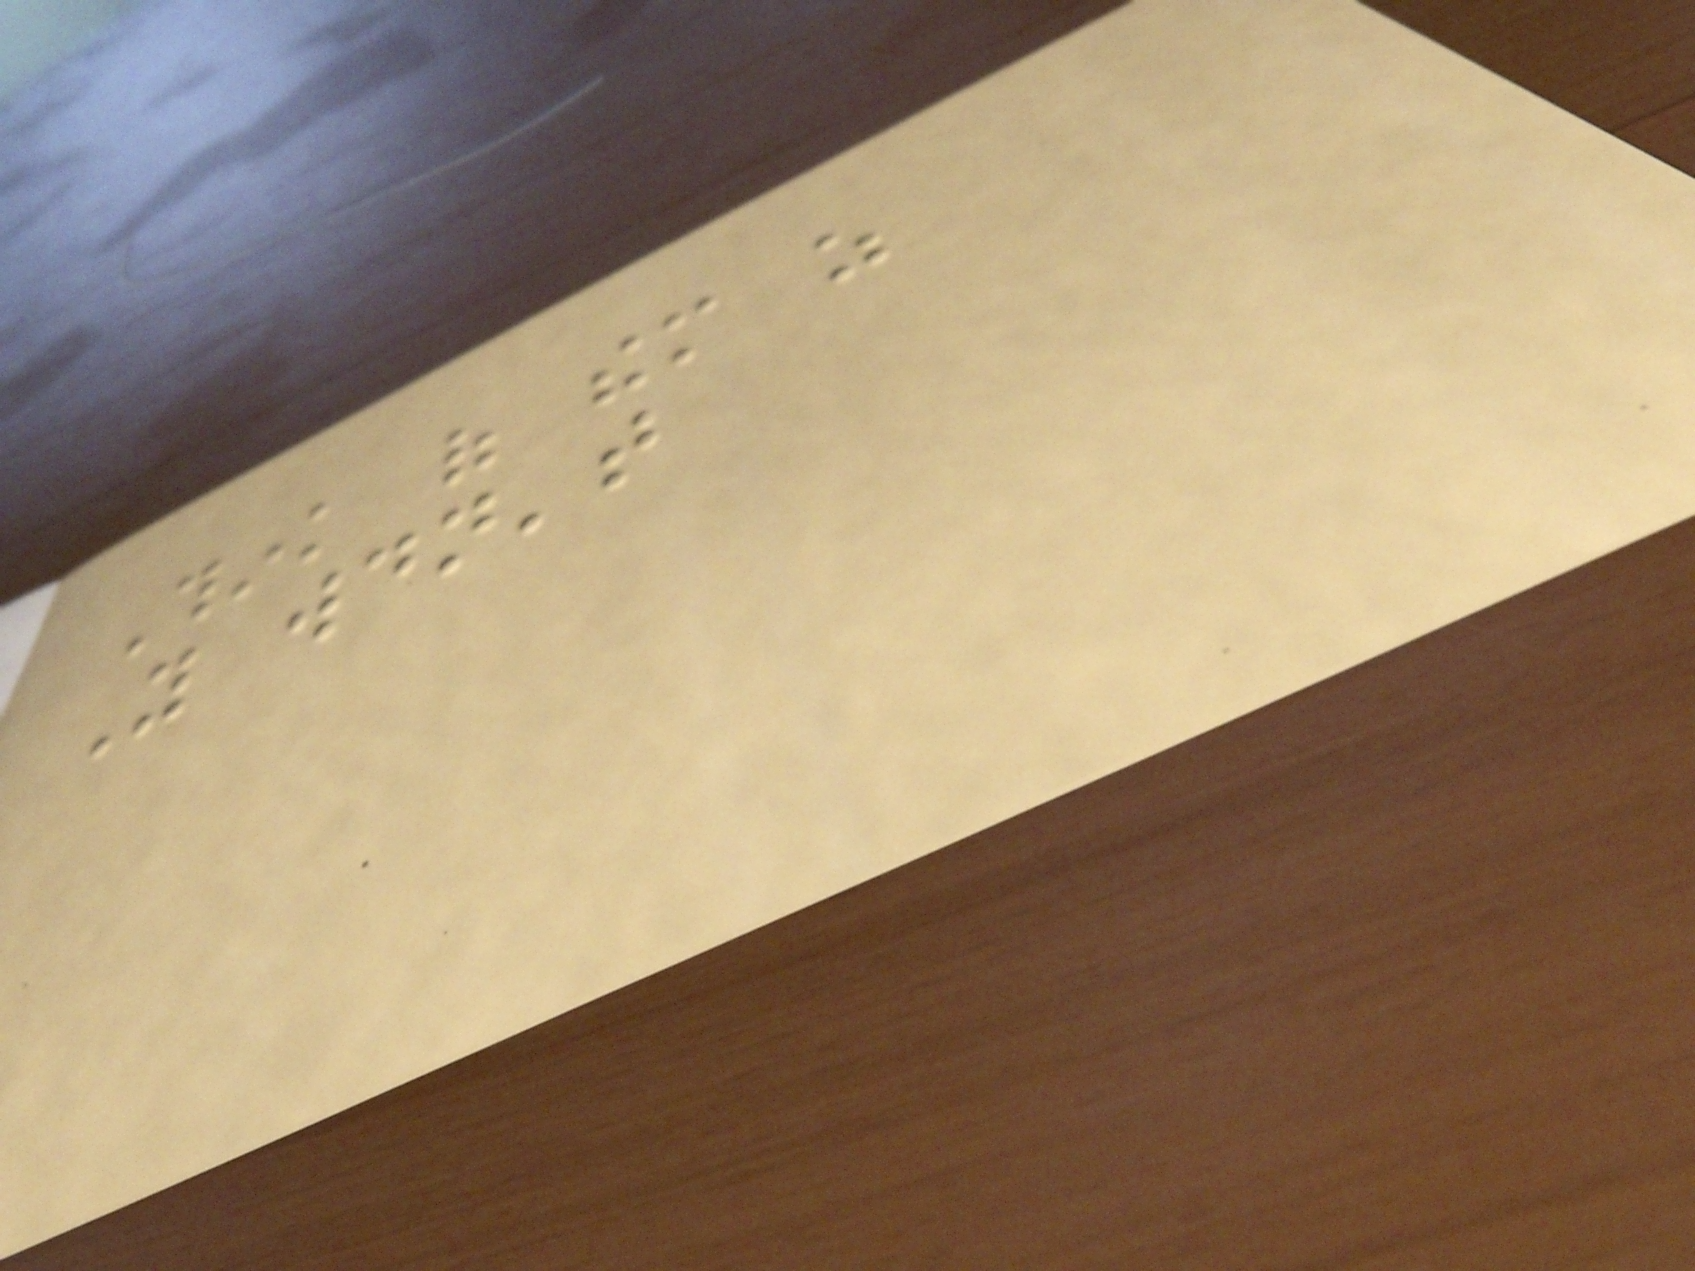Think of them as
You wouldn't
